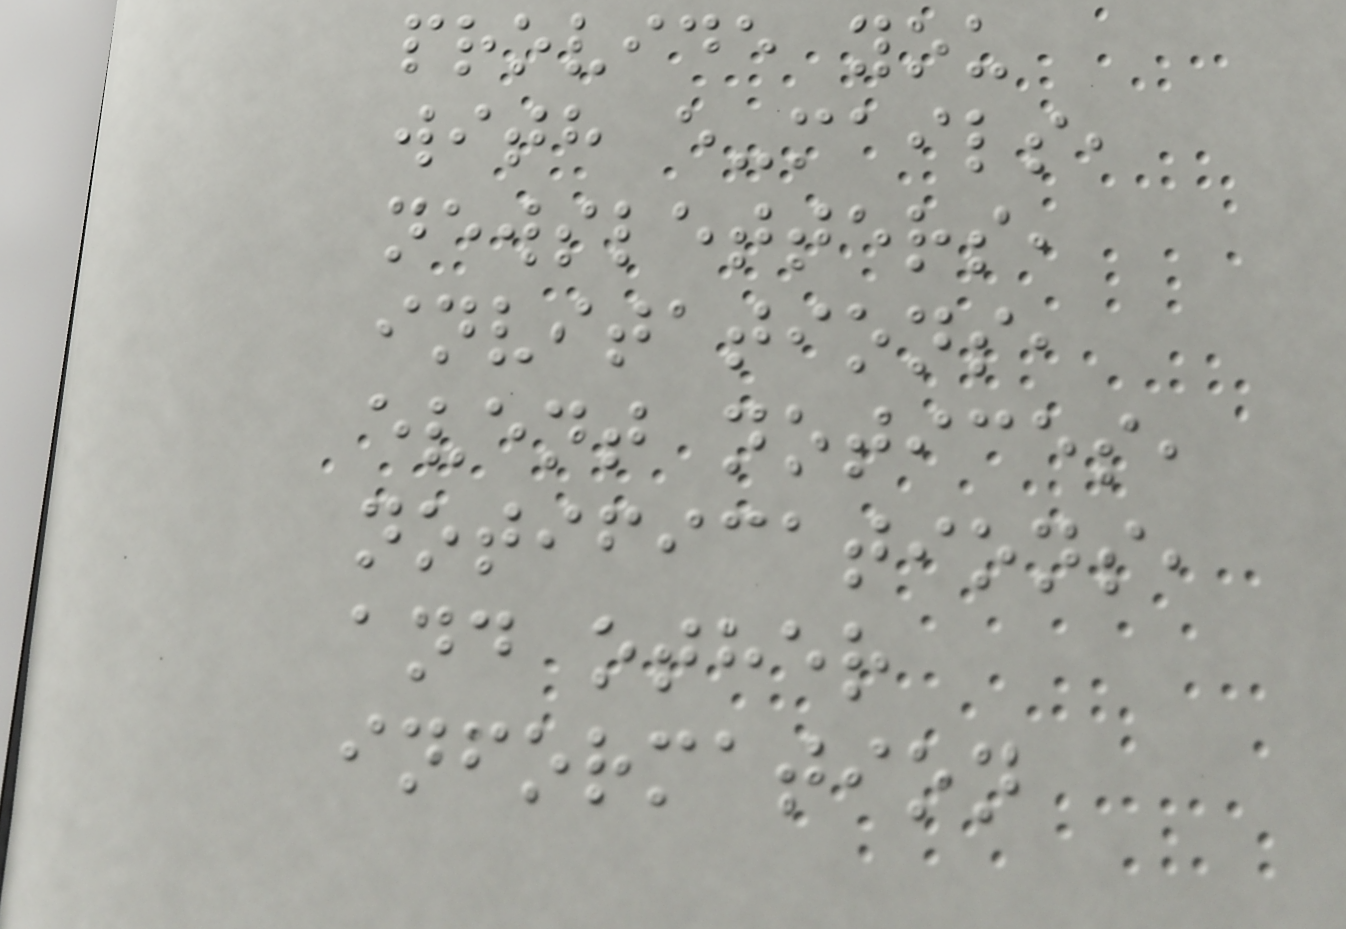provide you
with e-mails,
newsletters,
invitations,
event notices,
notifications,
and other
information
